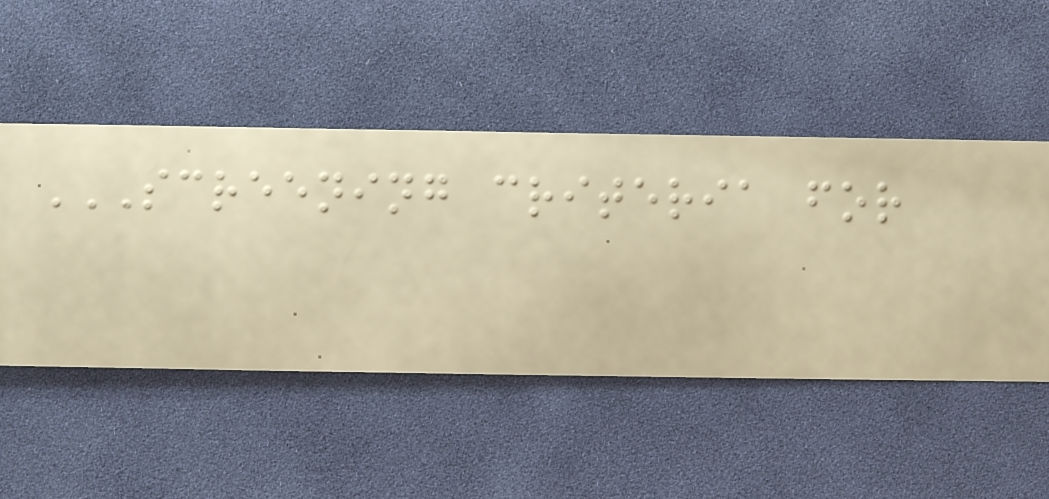SCREENING CRITERIA FOR
